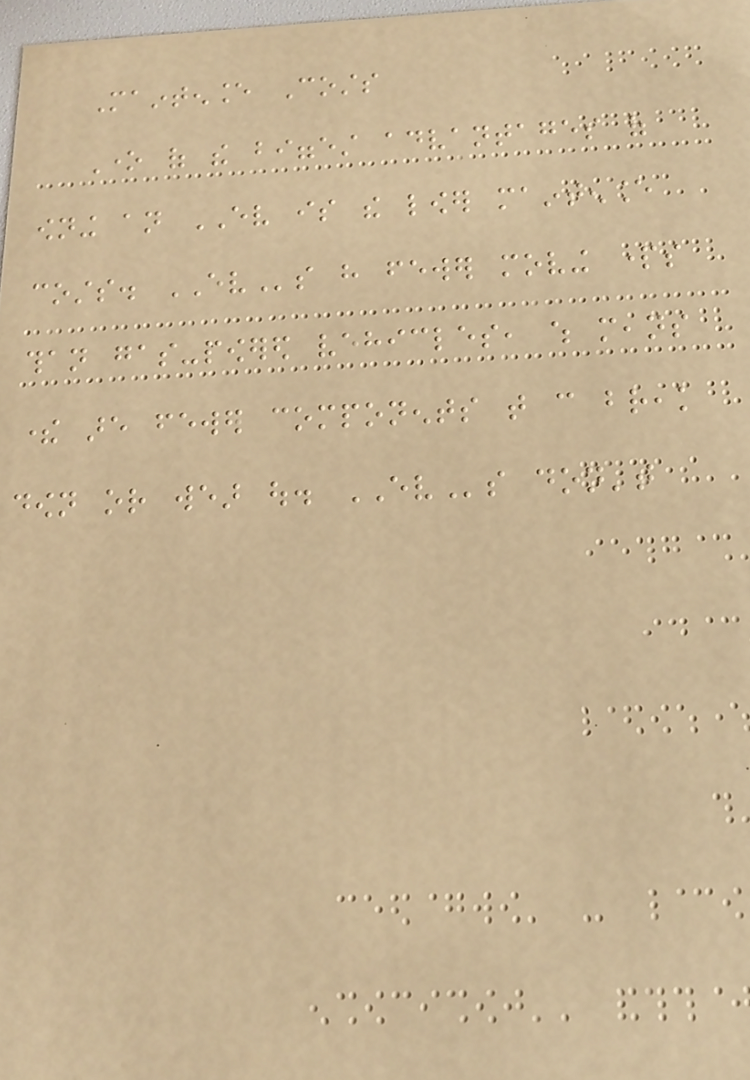Maintenance Costs
One of the biggest advantages of
owning an EV is the lower maintenance
costs. EVs have fewer moving parts
than gas-powered vehicles, which means
there are fewer components that can break
down or wear out. EVs don't
